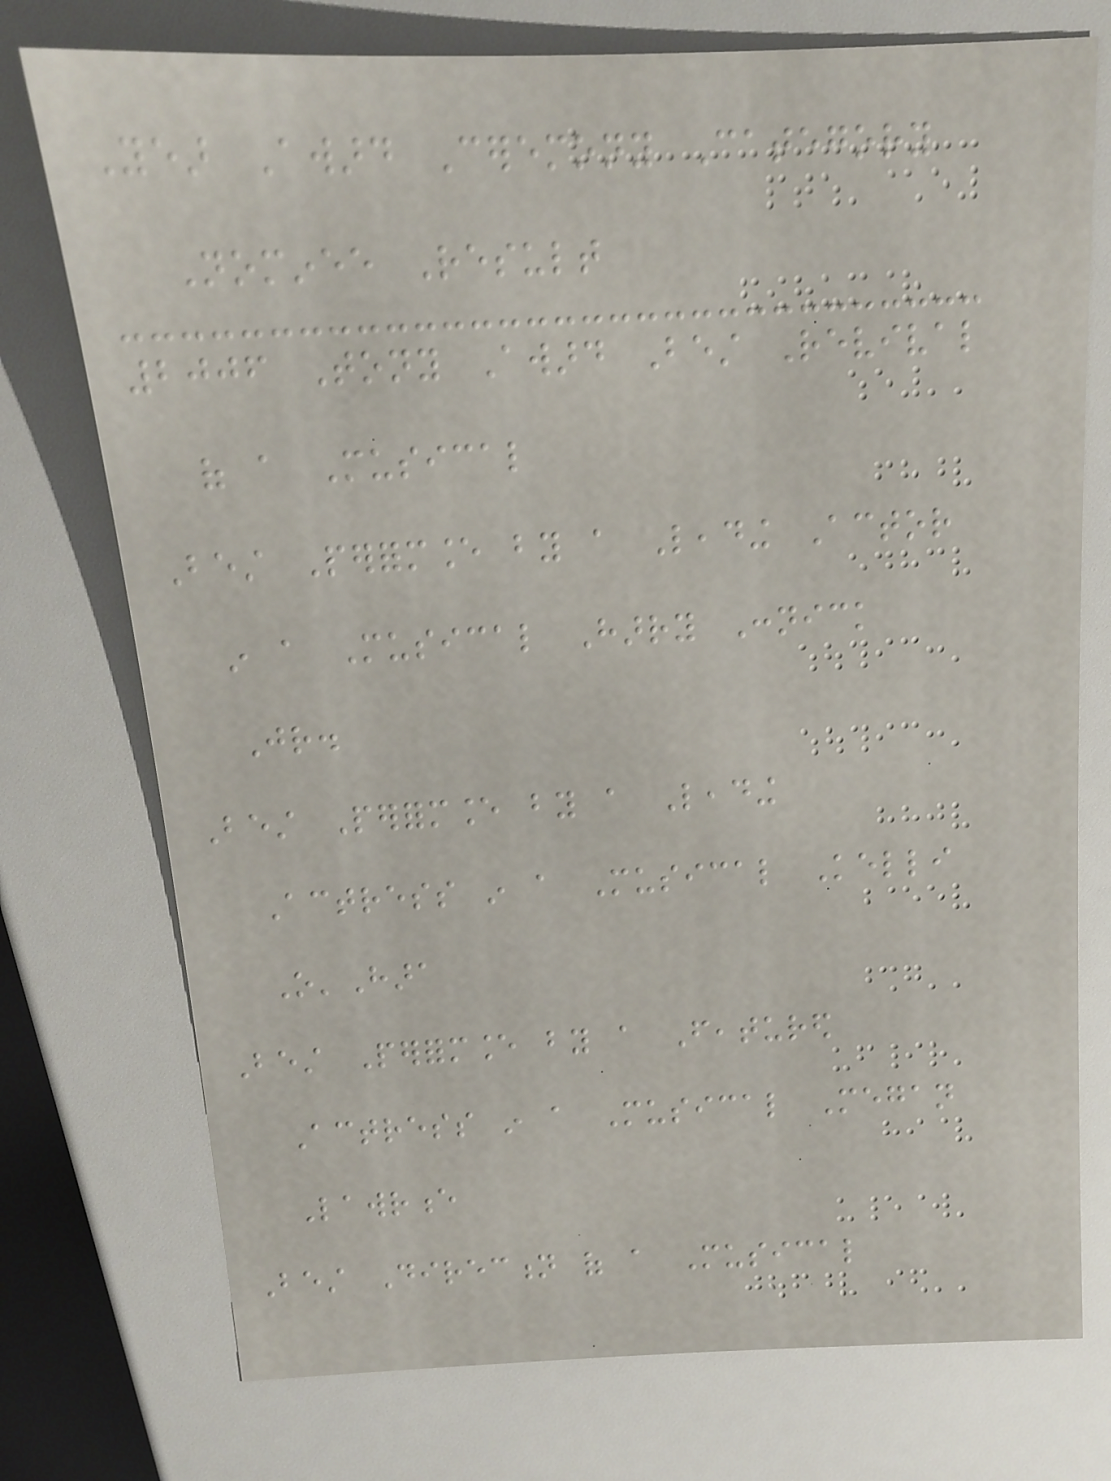Year Award Ceremony Category
Nominee Result
2006 Tony Award Best Revival
of a Musical
Best Performance by a Leading Actor
in a Musical Harry Connick
Jr.
Best Performance by a Leading
Actress in a Musical Kelli
O'Hara
Best Performance by a Featured
Actress in a Musical Megan
Lawrence
Best Direction of a Musical
